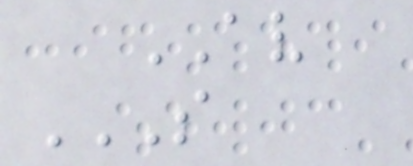AV
S
